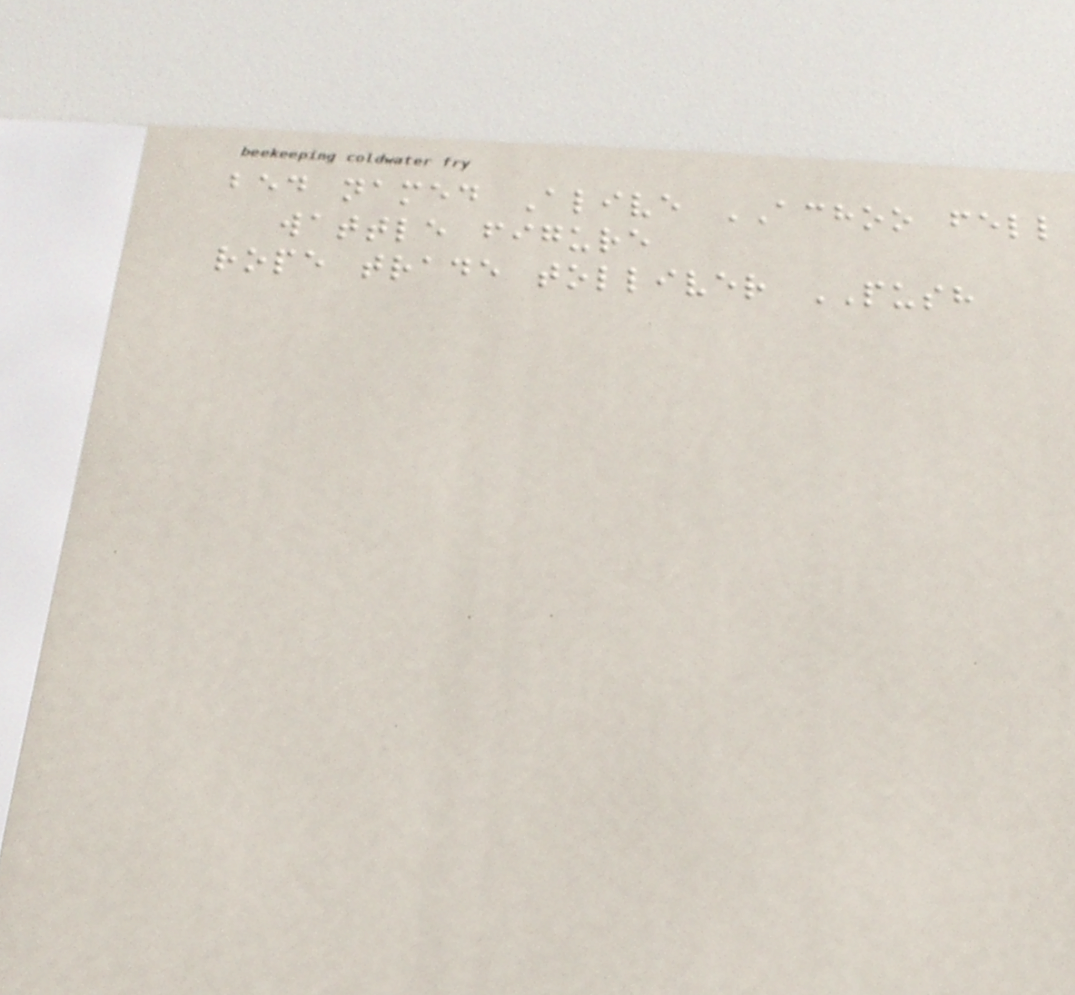bed named Alive ACHOO fell
wattle figure
rope trade tolliver PUSH
